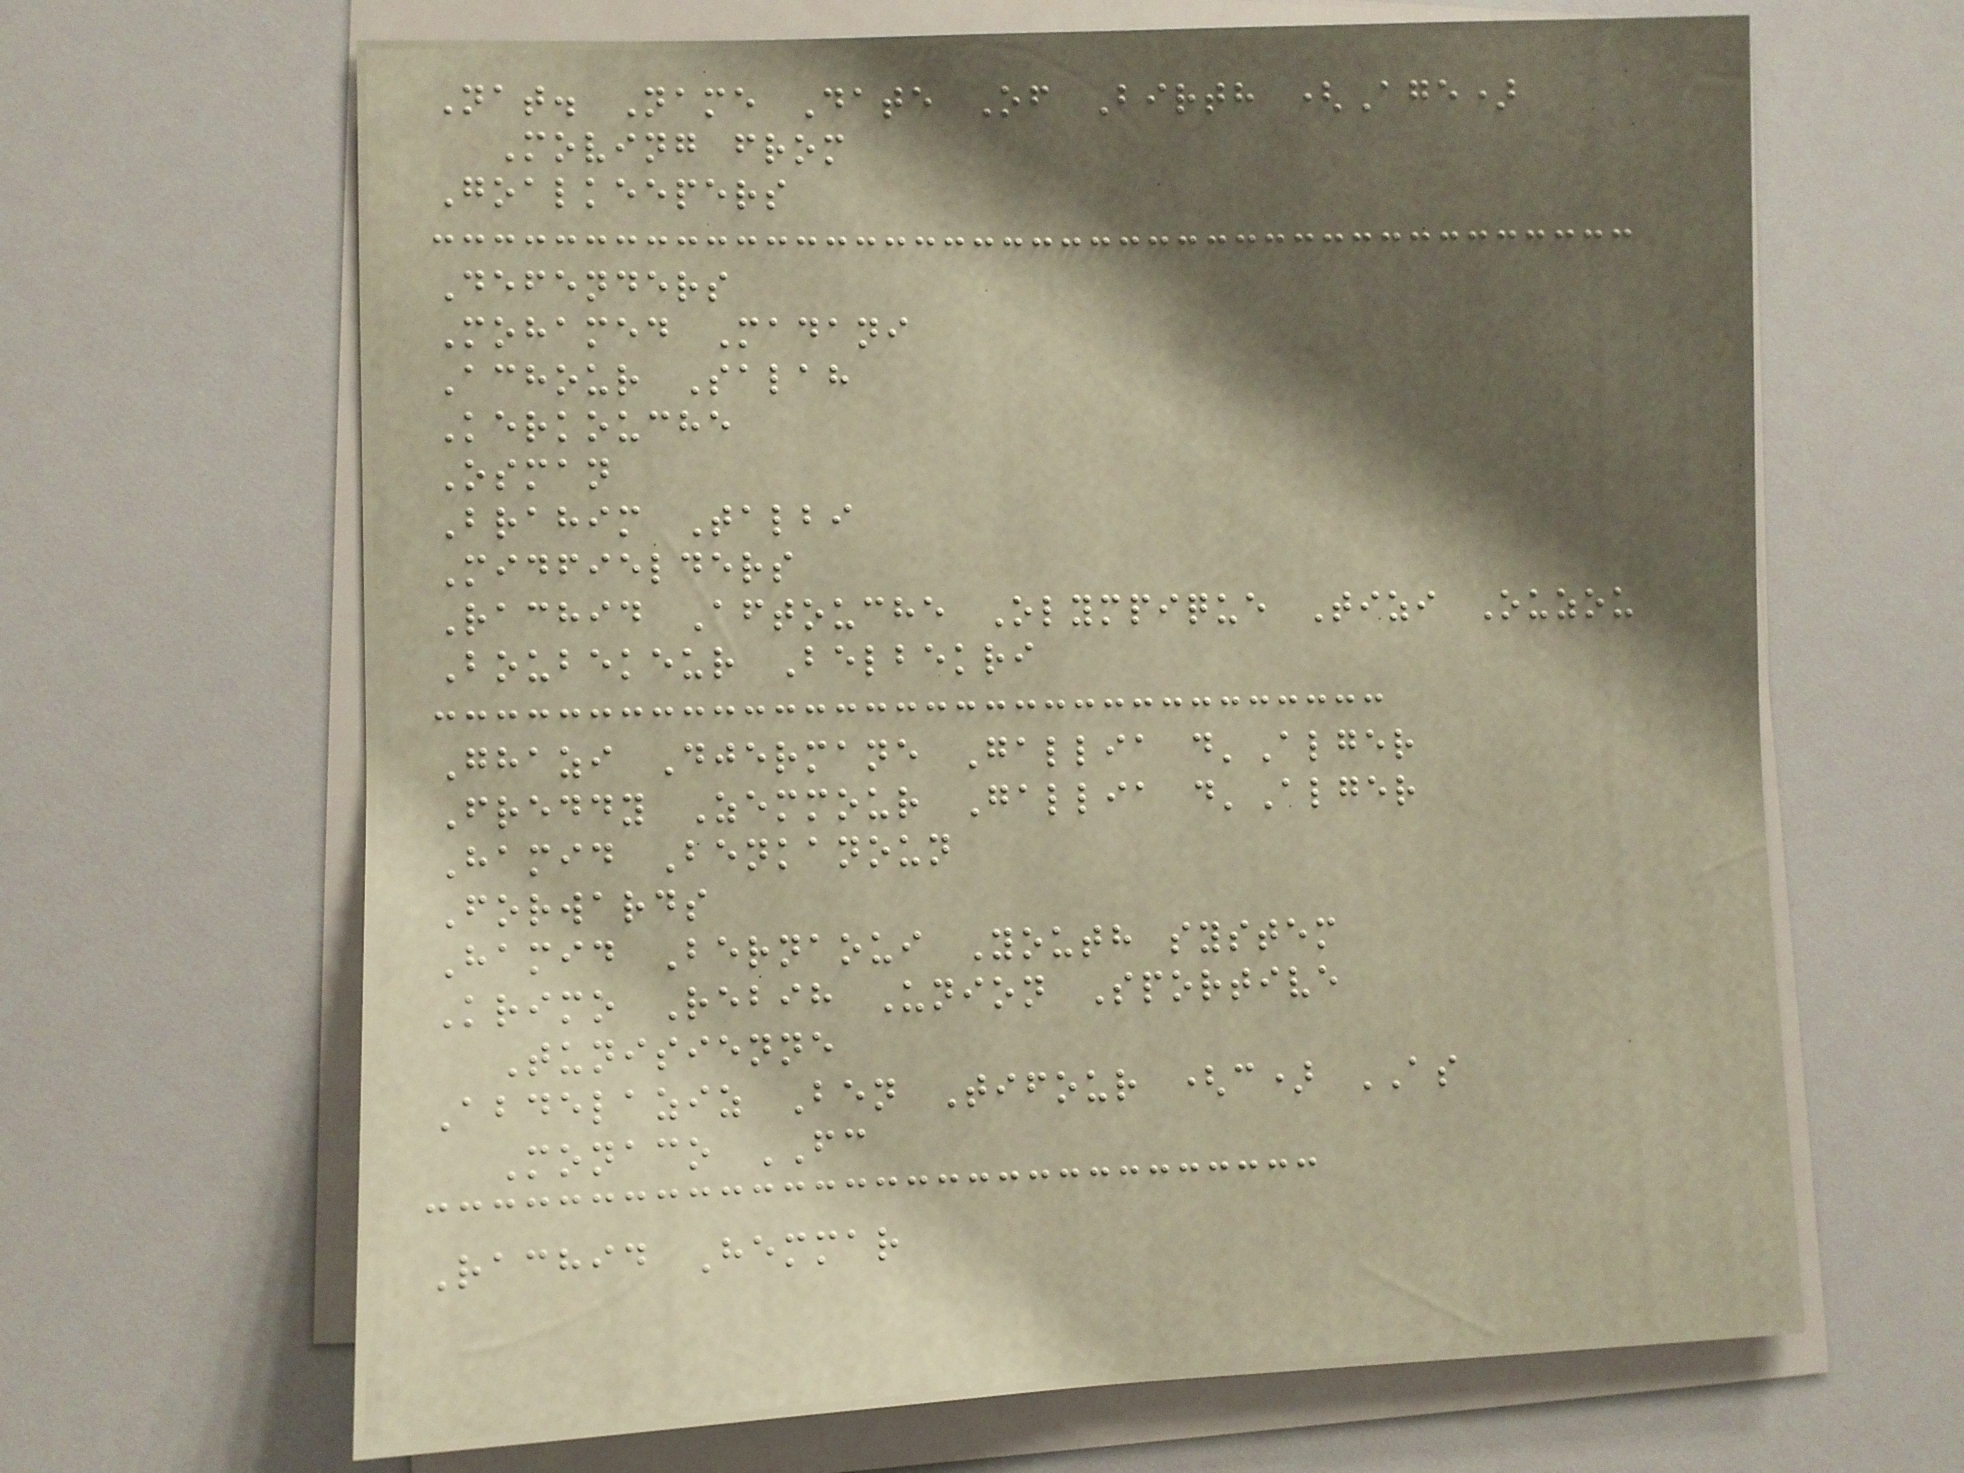Nat. Name Date Of Birth (Age)
Moving from
Goalkeepers
Defenders
Mohamed Madani
Achour Salah
Kerkouche
Osman
Brahim Talbi
Midfielders
Rachid Aftouche Olympique Tizi Ouzou
Boubekeur Belbekri
Ghazi Djermane Gallia d'Alger
Freddy Zemmour Gallia d'Alger
Hamid Benkanoun
Forwards
Hamid Bernaoui Youth system
Krimo Rebih Union Sportive
Tunisienne
Abdelaziz Ben Tifour (c) AS
Monaco FC
Rachid Hemmar
